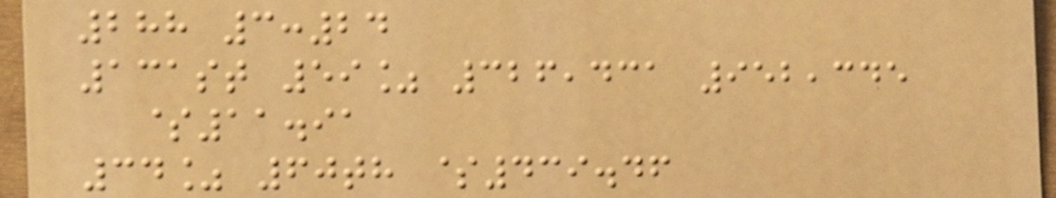288 3:24
131st 59% 326,431 952,345
$11.91
34% 60th $439.46
